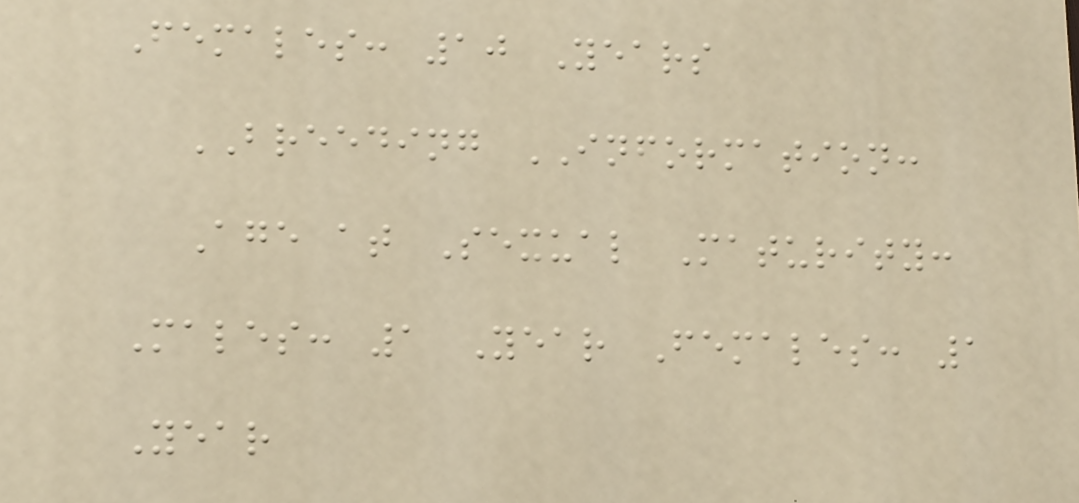Females: 10 Years
BREEDING INFORMATION:
Age at Sexual Maturity:
Males: 1 Year Females: 1
Year
